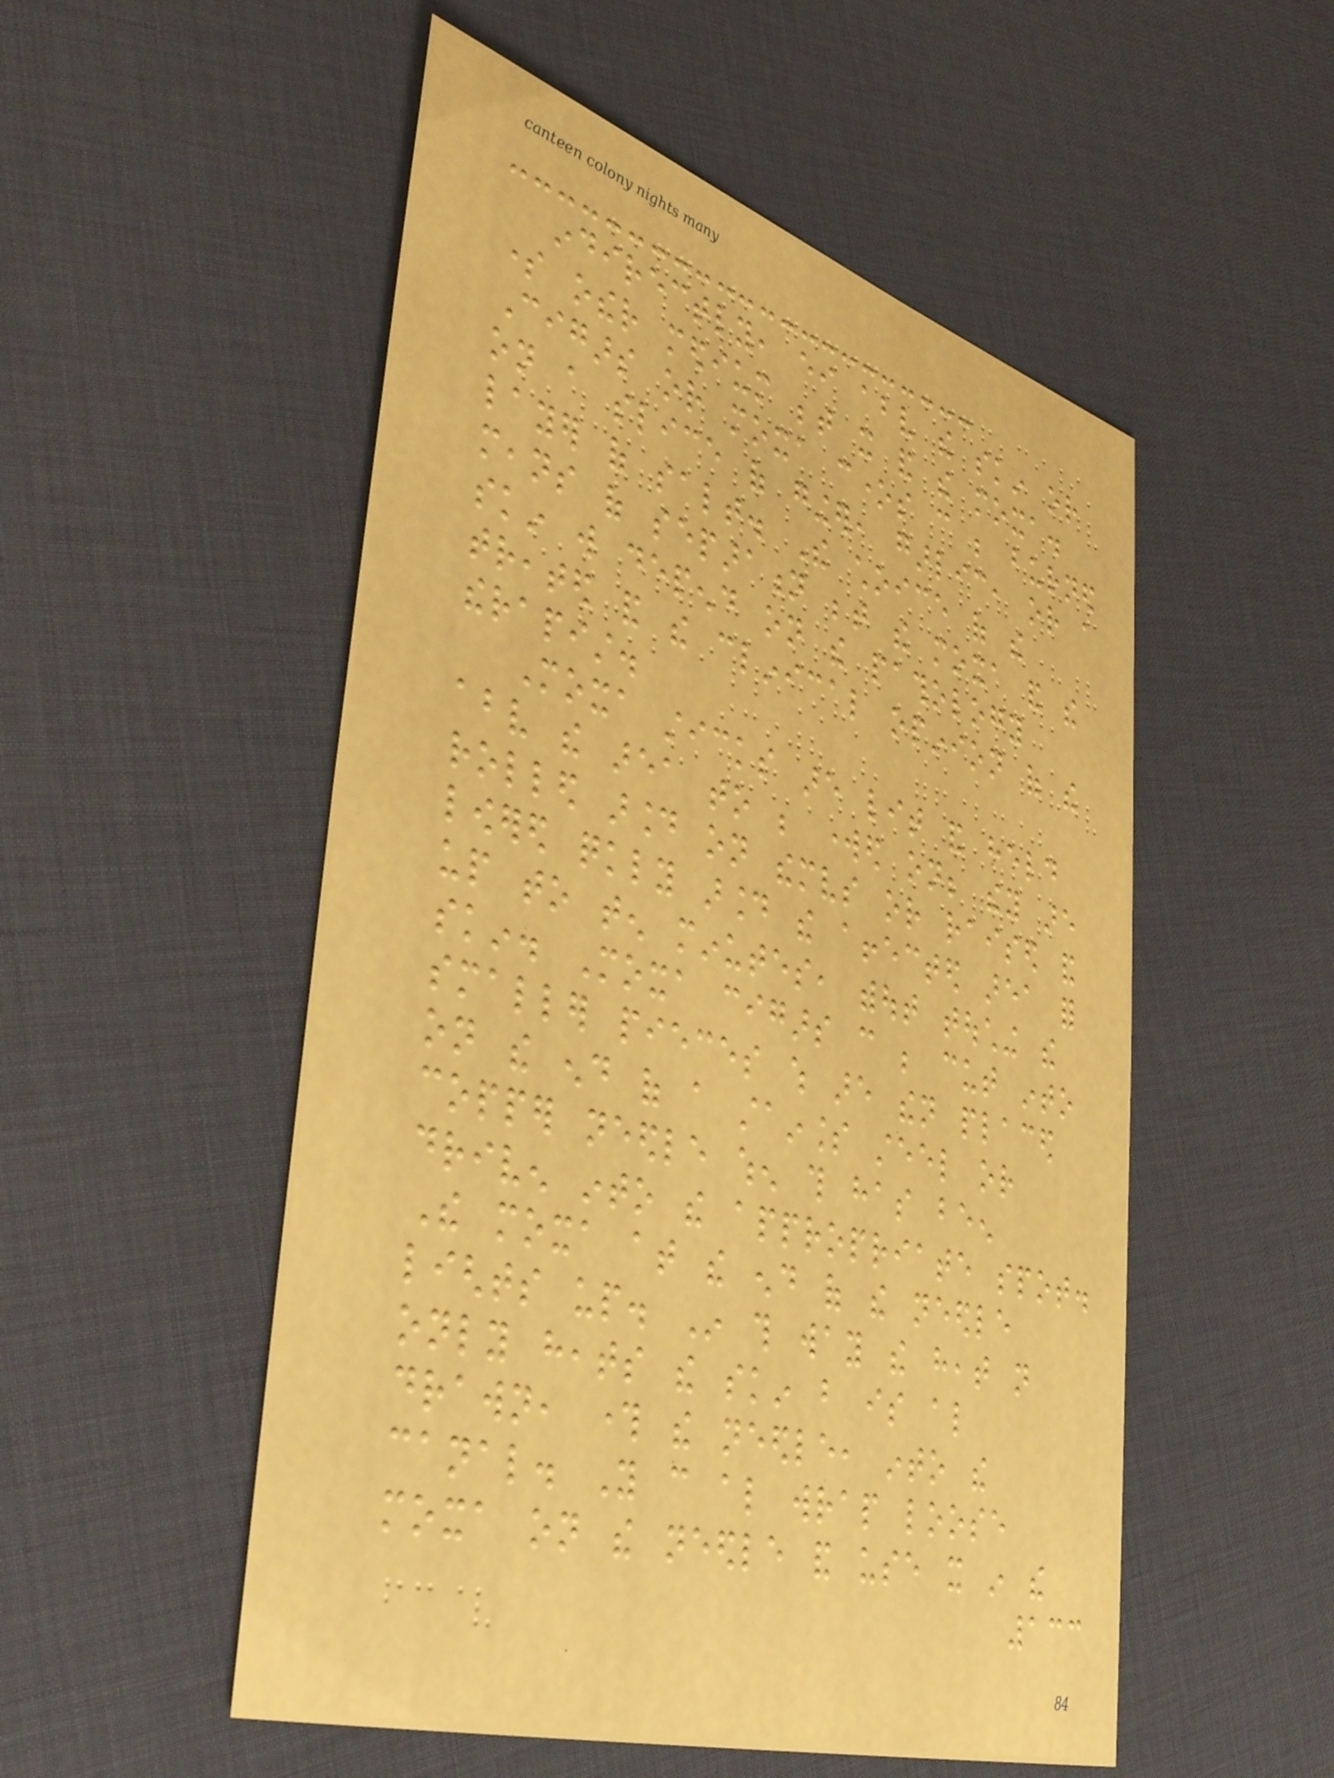indirectly, either above the skin or
some other medium between it and the moxa.
Cigars or moxa cones can be burned
on a slice of ginger, garlic, or a
layer of salt. The choice of the
means of separation between the moxa and the
skin will depend on the pathology
treated and the clinical opinion of the
therapist.
Moxa sticks are lit and held
above the area to be worked on; they are
rolled around on themselves or raised and
lowered quickly around the affected area for
up to ten minutes, without touching the
skin. Moxa cigars can be cut into
smaller pieces which are then placed
on the end of a stainless steel or
copper needle when this has been
driven into the appropriate spot.
The moxa at the end of the needle
lights up. In this way the heat not
only heats the skin but is also
drawn, through the needle, into the
canal. You can also wrap loose
moxa on the needle and use it in the
133
